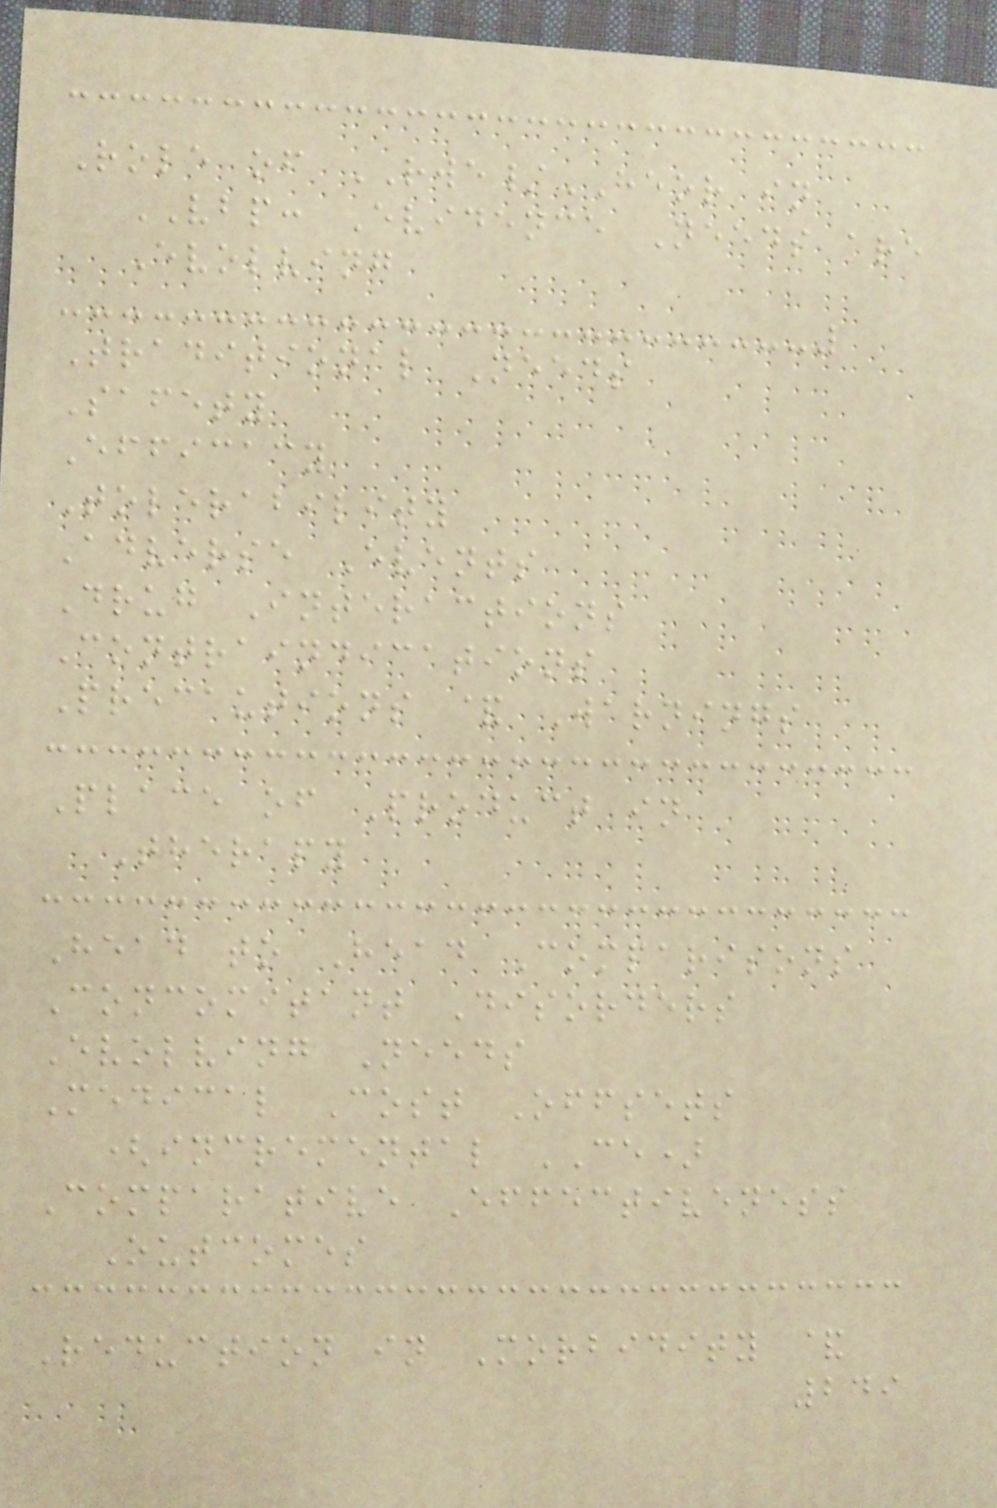Role of RWE/HEOR in
VBP: Evidence Needs are
Evolving
Traditional Needs
Safety
Efficacy
Tolerability
Adverse Events
Drug Interactions
Contraindications
Precautions & Warnings
Place of Product in
Therapy
Head to Head Comparisons
Concomitant Disorders
Evolving Needs
Medical Cost Offsets
(incremental CE)
Comparative Effectiveness
Outcomes
Reduction in Morbidity &
249
